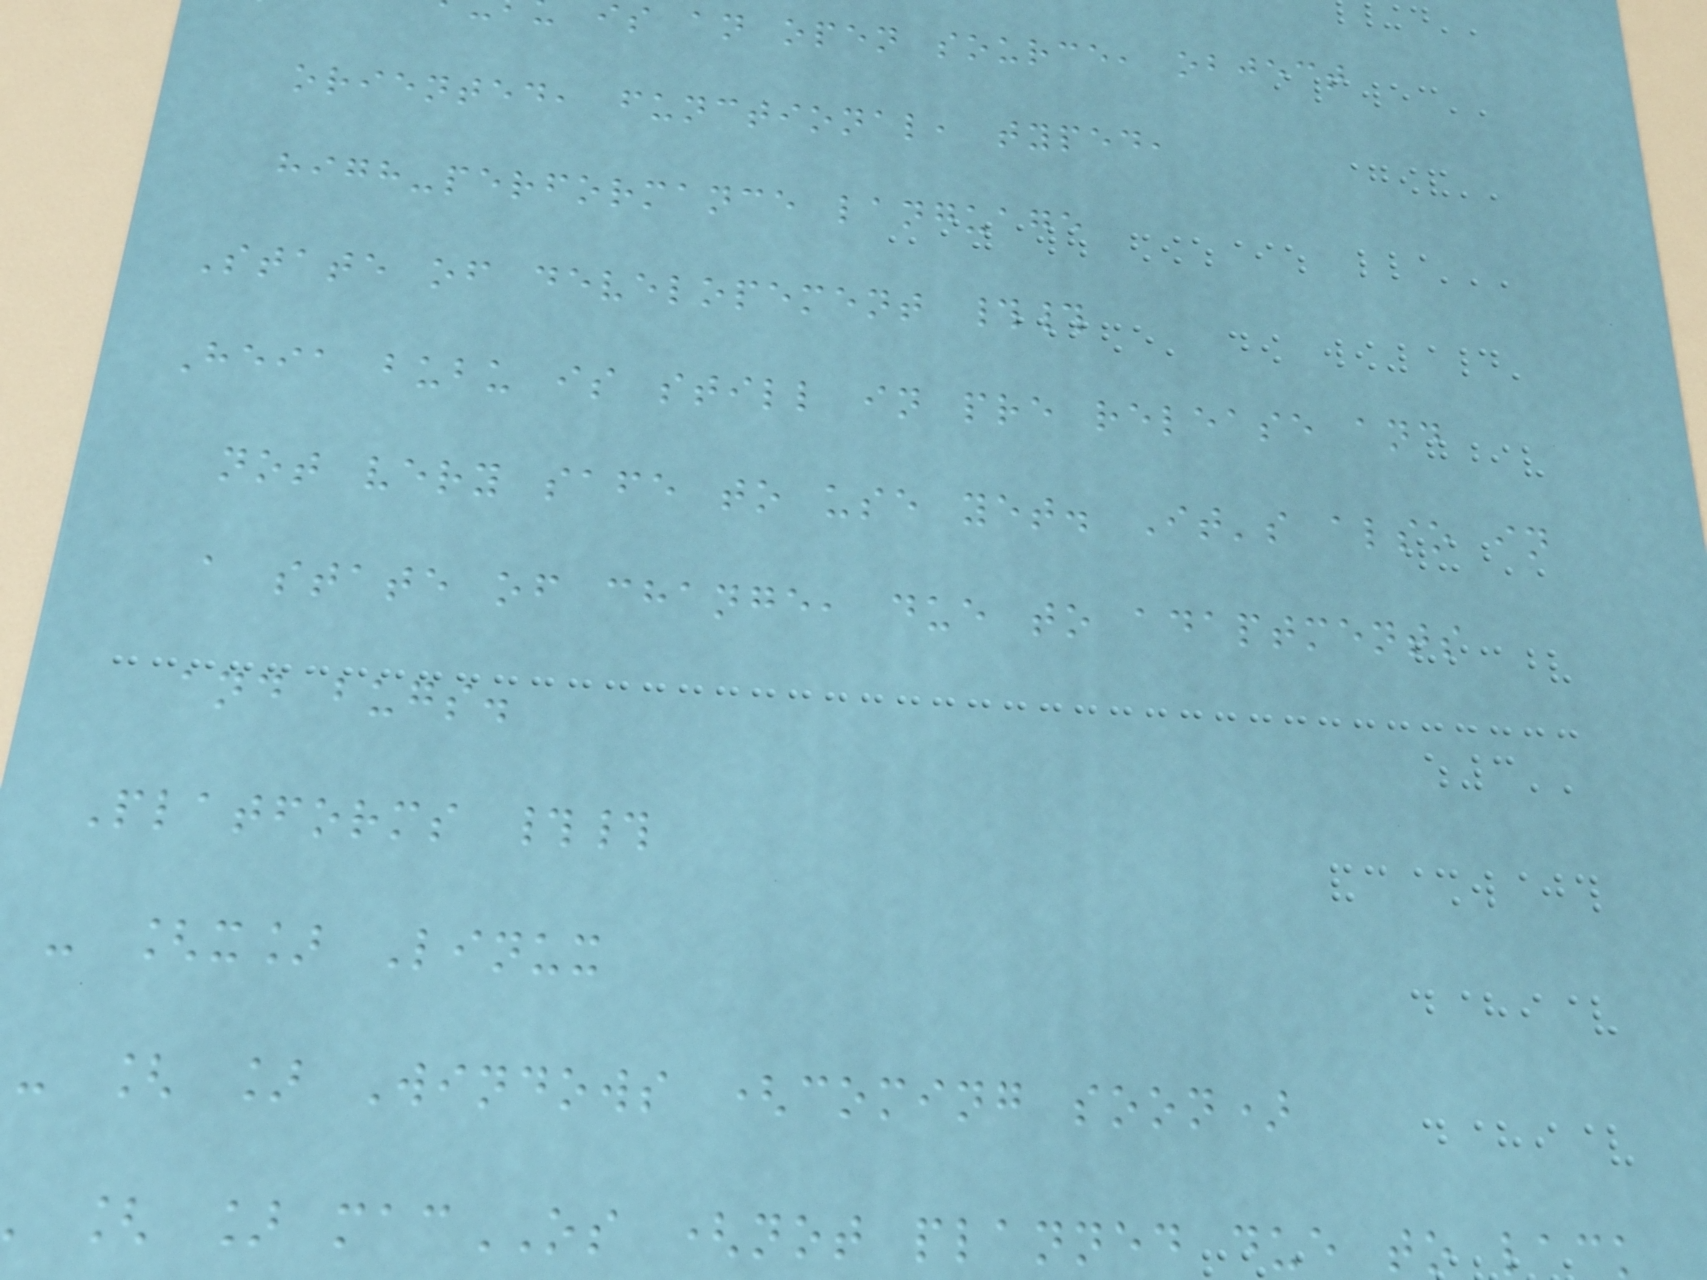is an open source, object
oriented, functional, typed,
high-performance language
State of developement ##
Heia bubu is still in pre release and
not very safe to use yet. It's also in
a state of change, due to adaptments
and bugs.
Platforms ##
- [x] Linux
- [ ] Windows (coming soon)
[ ] macOS (not planned due to lack
